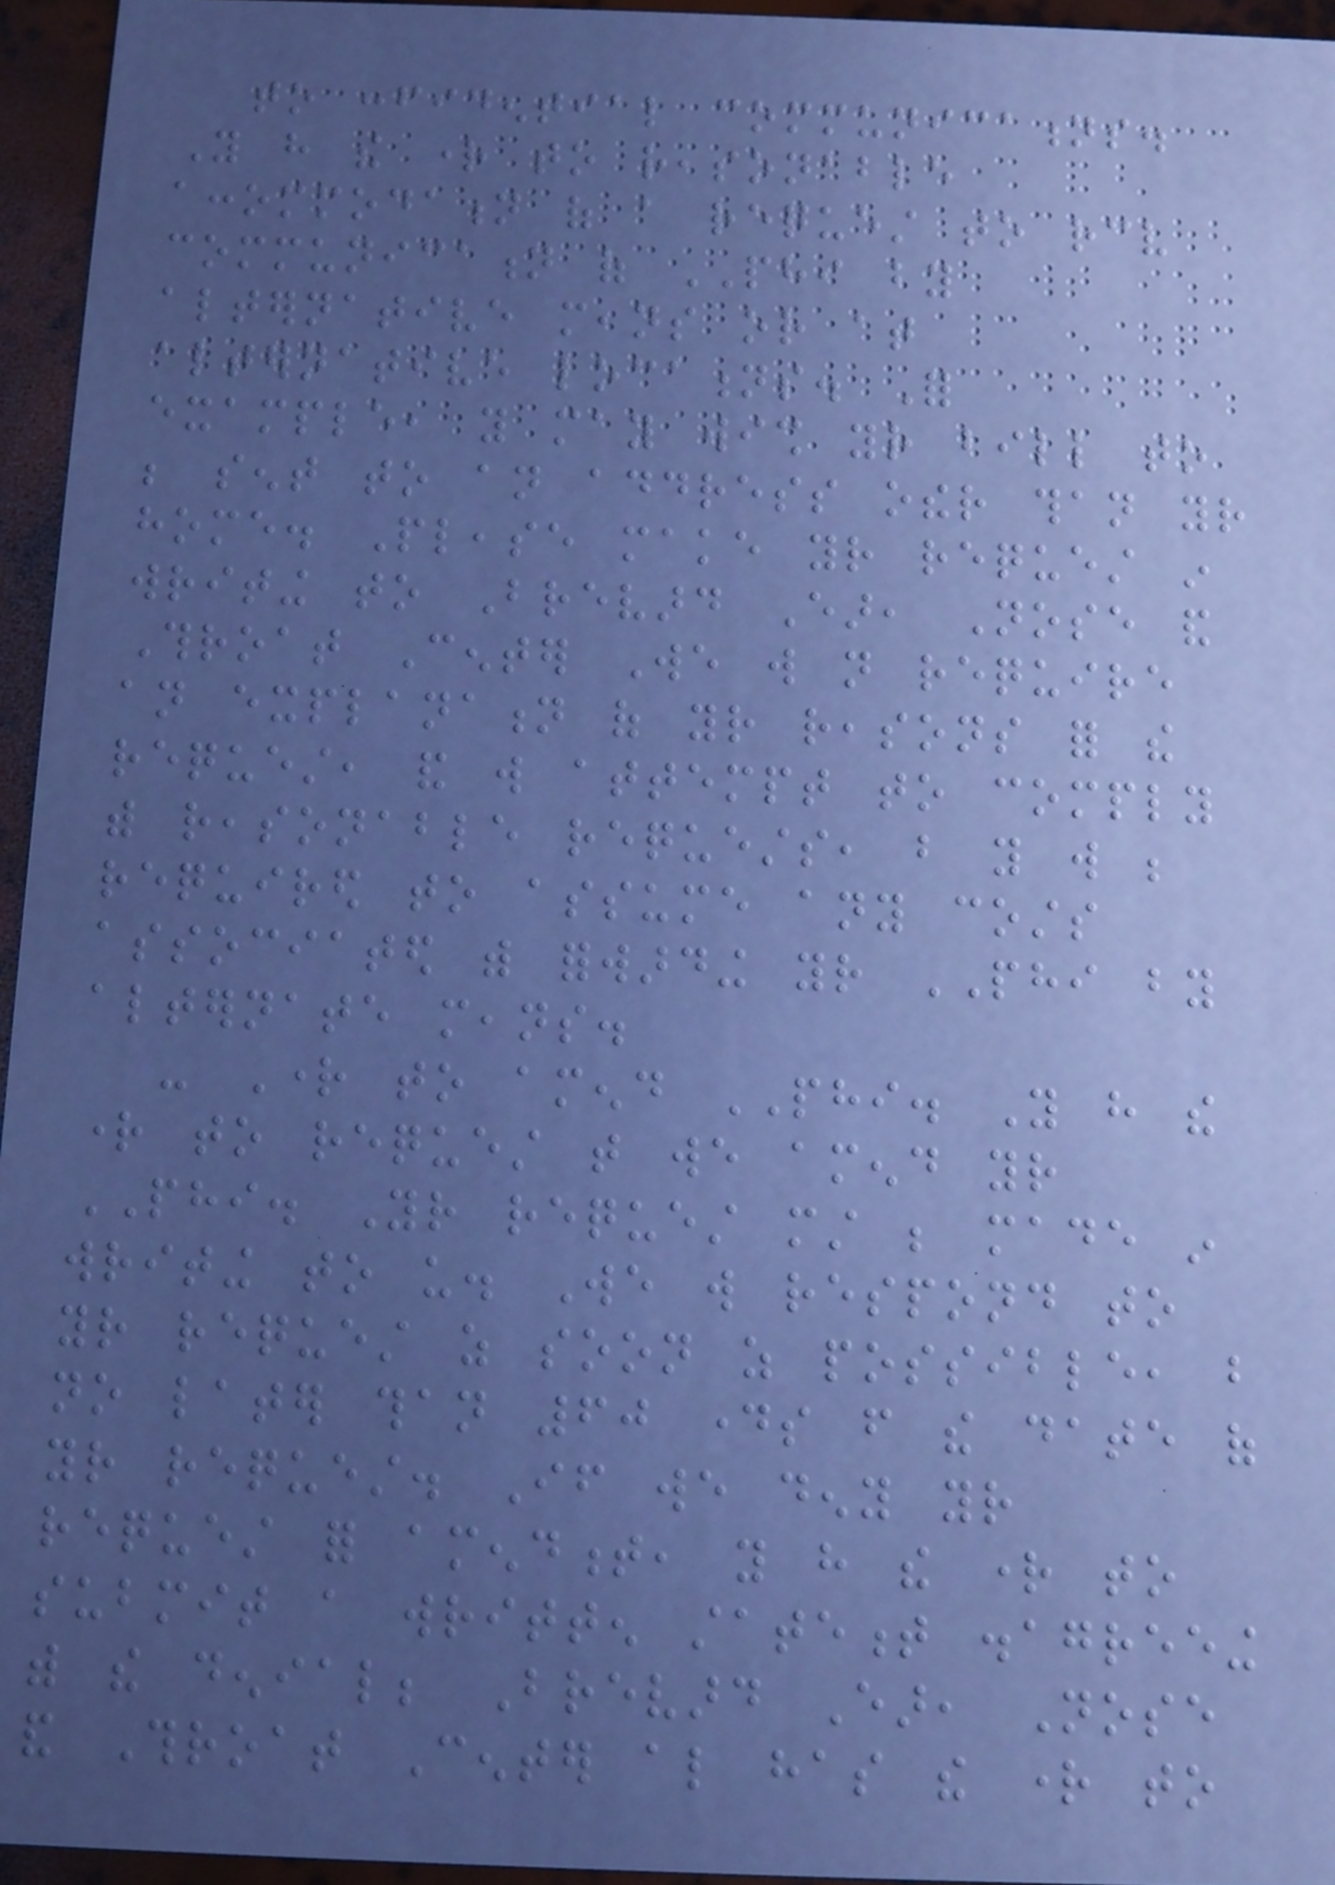to confidential communications.
You have the right to reasonable
accommodation of a request to receive
communication of PHI by
alternative means or at
alternative locations. For
example, you may wish your bill to
be sent to an address other than your
home. Please make your request in
writing to Brevard Ear, Nose and
Throat Center We will not require
an explanation of your reasons for the
request, and will attempt to comply
with reasonable requests, but you will be
required to assume any costs
associated with forwarding your PHI by
alternate means.
- Right to amend PHI. You have the
right to request that we amend your
PHI. Your request must be made in
writing to us. We will respond to
your request as soon as possible, but
no later than 60 days from the date of
your request. If we deny your
request for amendment, you have the right to
submit a written statement disagreeing
with the denial; Brevard Ear, Nose
and Throat Center also has the right to
